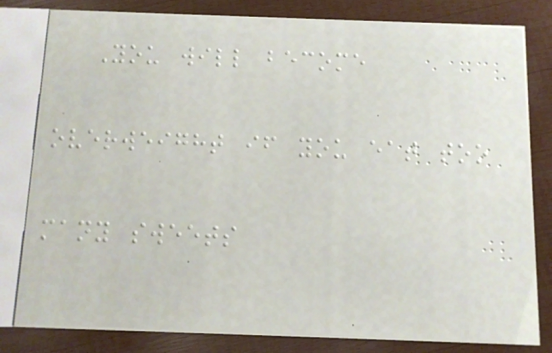You will become
overweight if you eat too
many sweets
